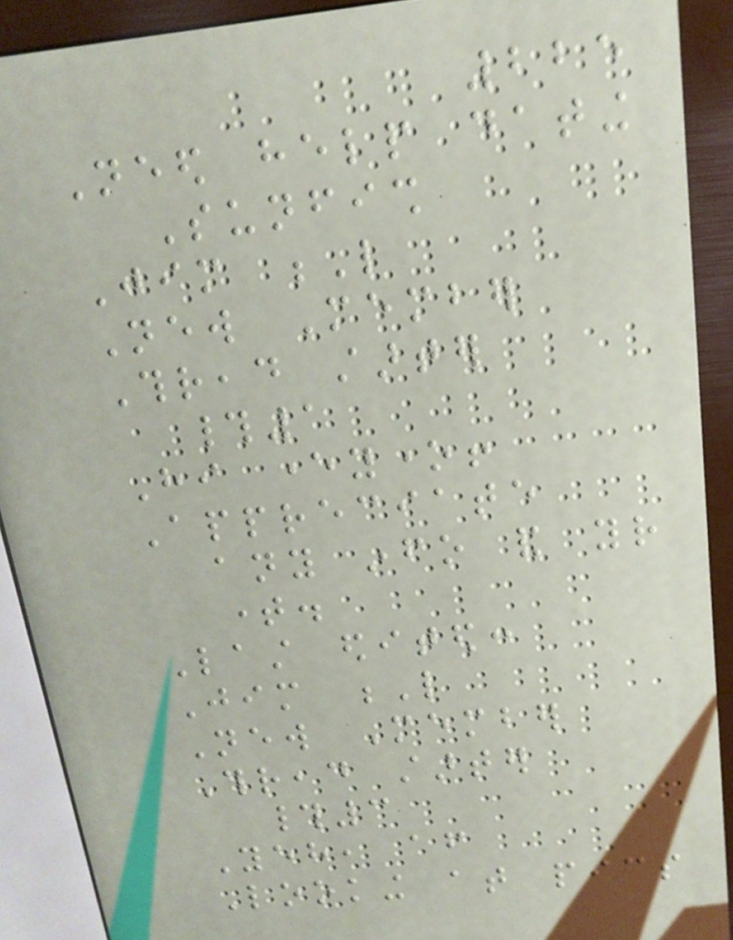225
Need help dating
Sunfish
Jim L
New Member
Thread starter
#1
Hi everyone!
Appreciate
any info and your
time.
Last edited:
Jim L
New Member
Thread starter
#3
Yeh, after
Looking at pics
